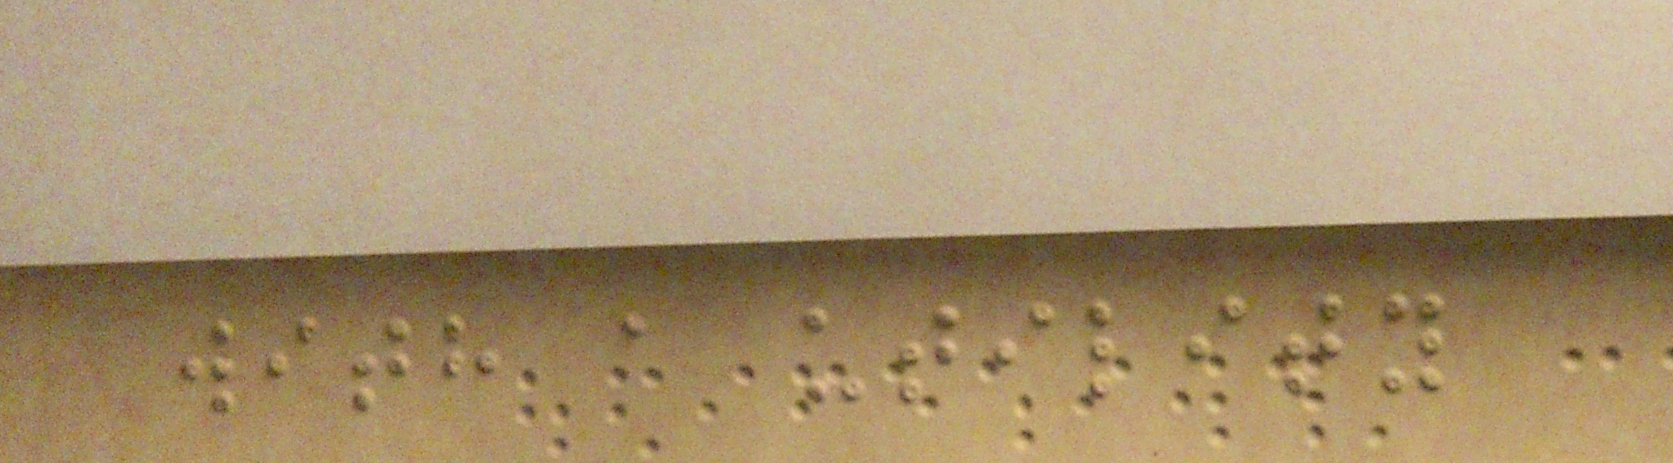with a utility
